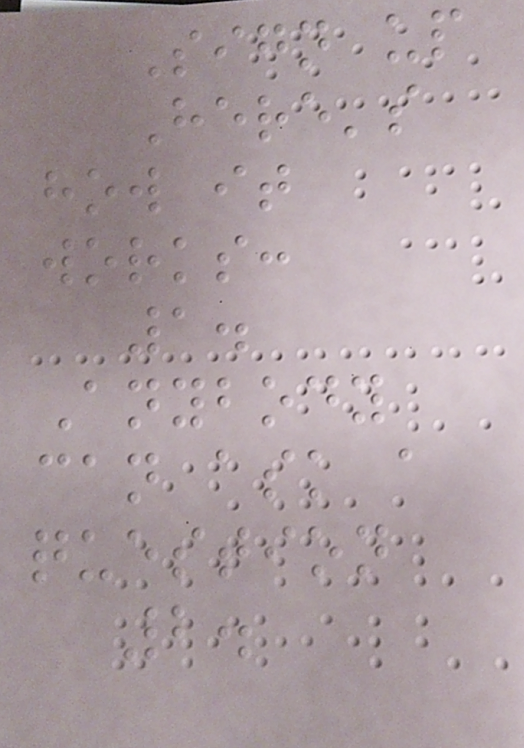Sign up
Here's
how it
works:
1.
Anybody
can ask a
question
2.
